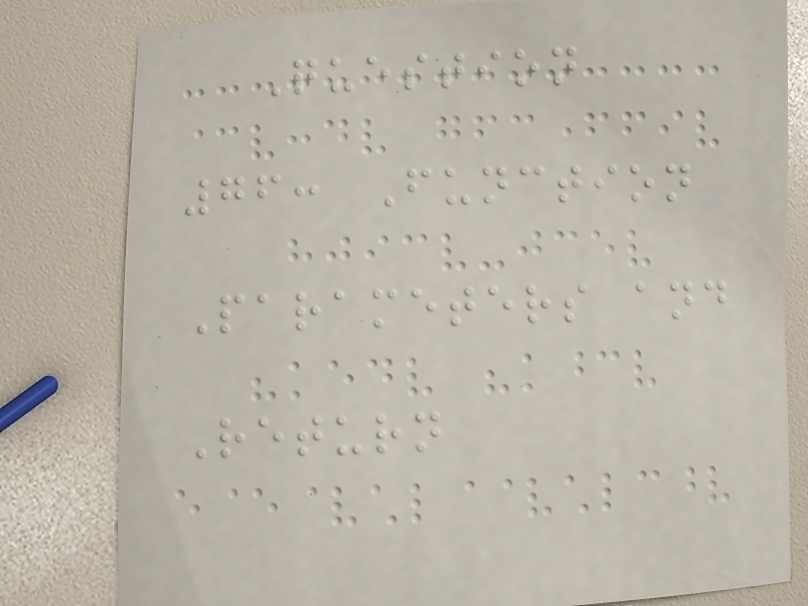Question
76: Function
Parameters and
Return
